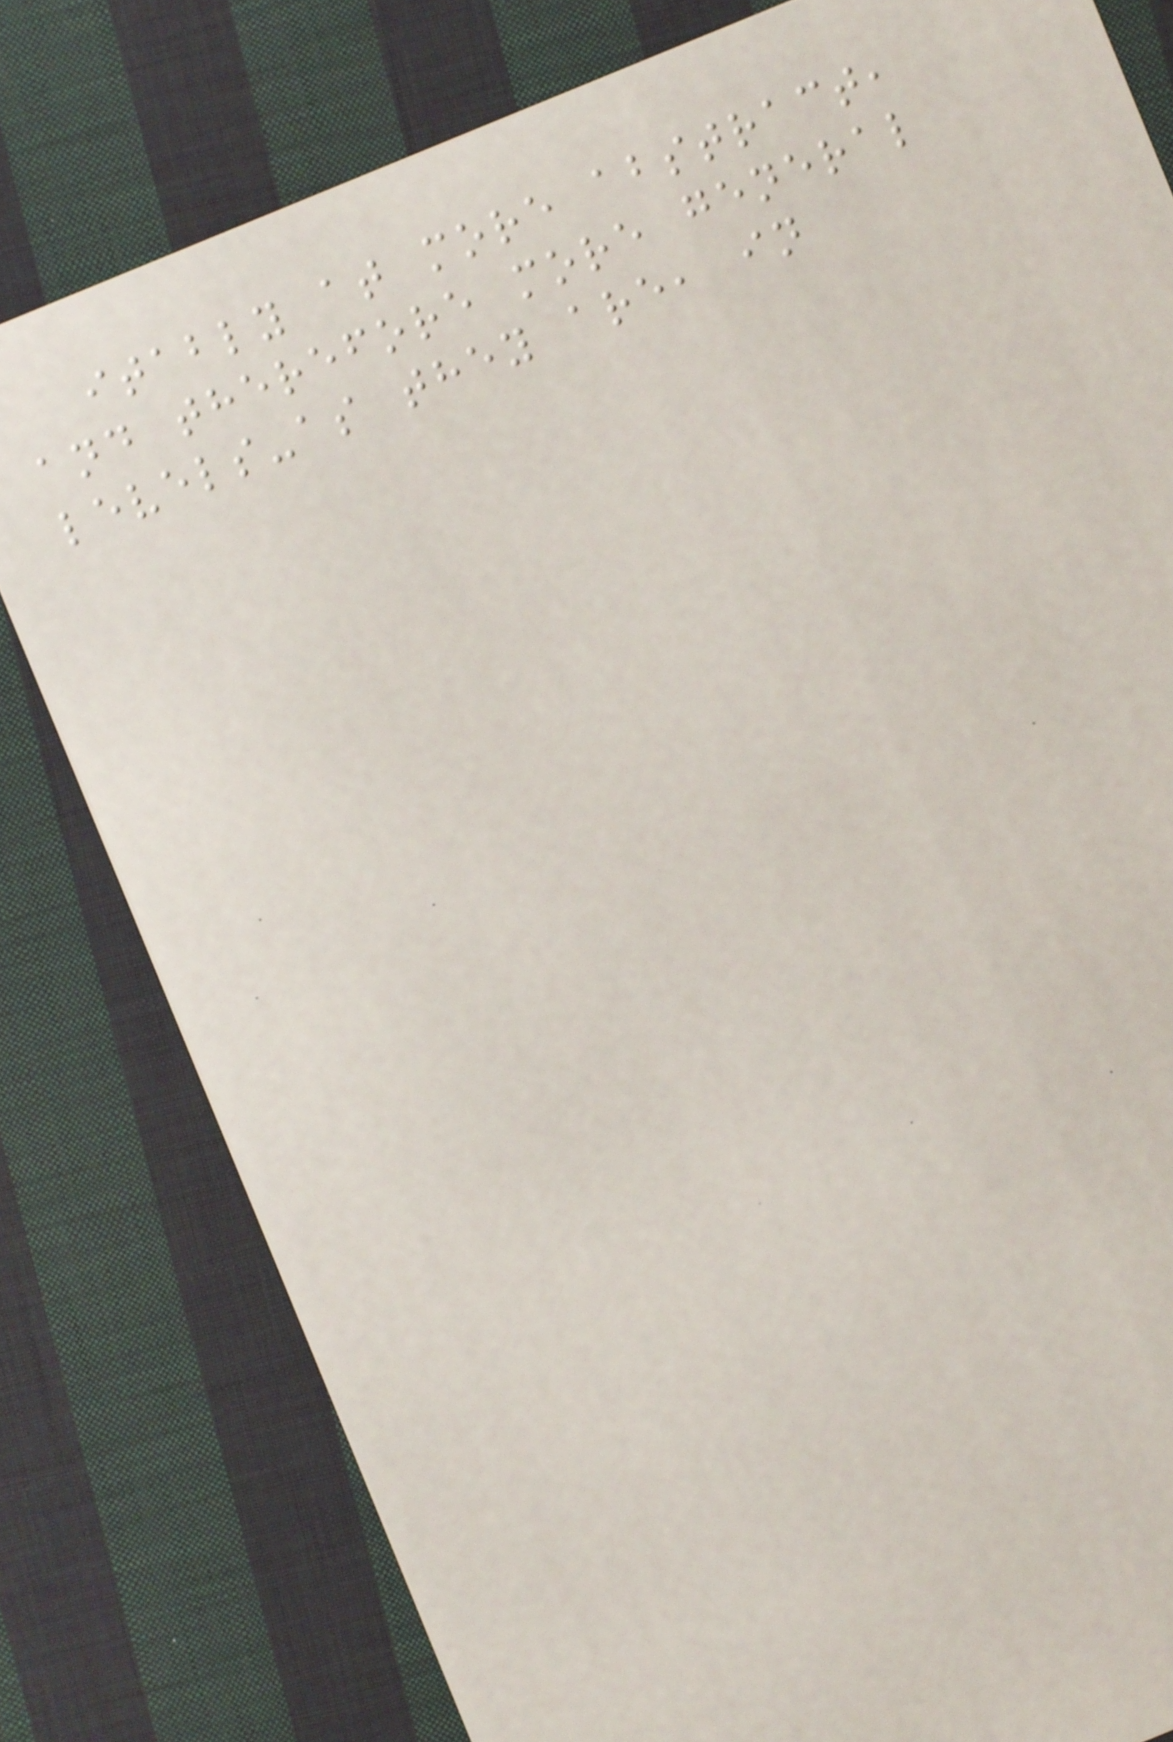itably at more abstract,
and therefore more general
levels-as they are, in
